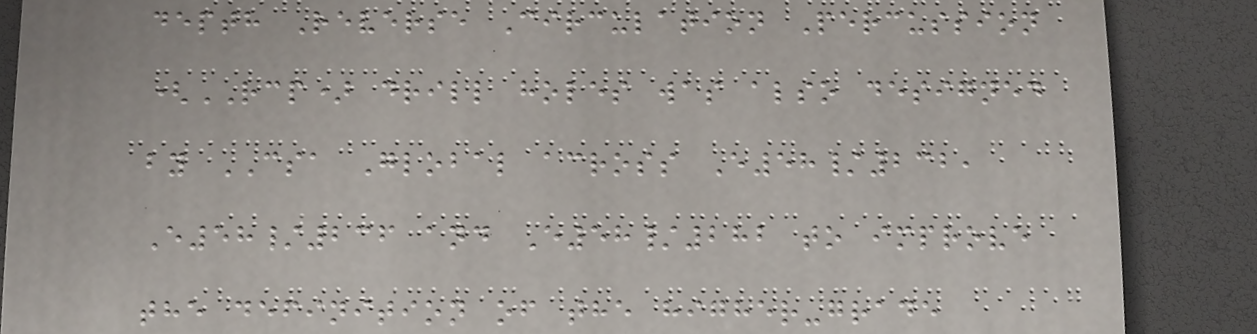depth Reverse Circulation Percussion
(RCP) drill holes was also designed
by CSA Global across E58/232,
E58/236 and E58/282 to improve
the definition of the higher-grade
